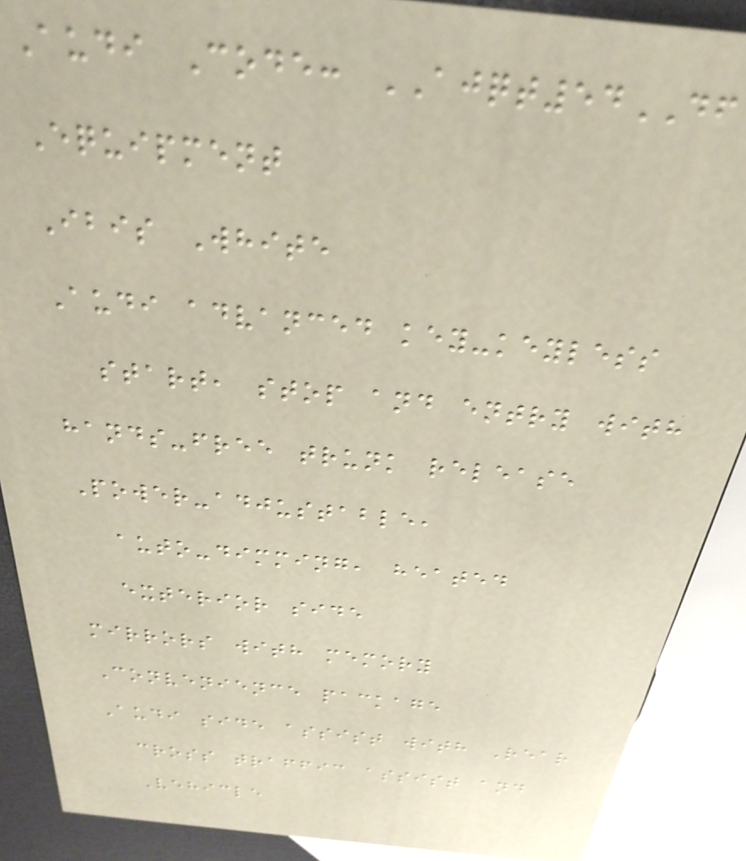Audi Code: AJQT54DF
Equipment
Ibis White
Audi advanced key-keyless
start, stop and entry with
hands-free trunk release
Power-adjustable,
auto-dimming, heated
exterior side
mirrors with memory
Convenience package
Audi side assist with Rear
cross traffic assist and
Vehicle
